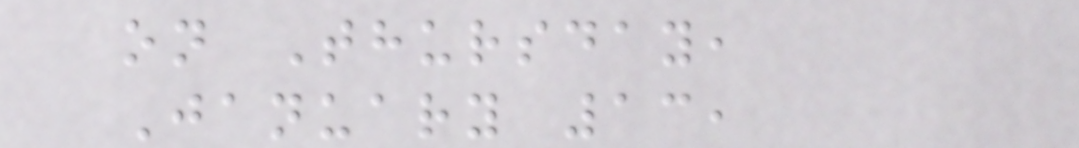on Thursday,
January 13,
